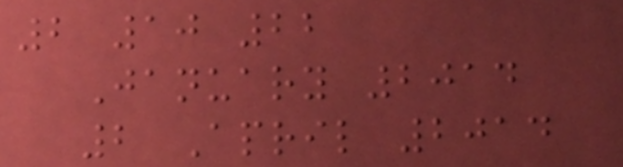2 10 22
January 2014
2 April 2014
